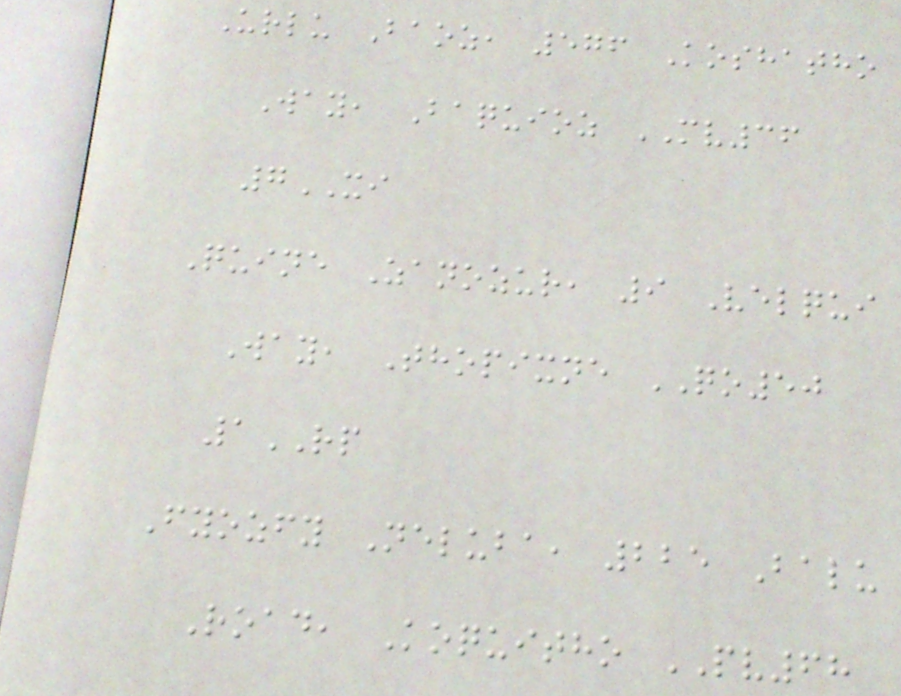Urlu Baoz, 576 Koshatho
Way, Baquioz MV36
7XI
Quine Zanozur, 9 Velqui
Way, Thopixne QO50
1RP
Fyozfy Neluba, 225 Balu
Road, Koquitho PV68
